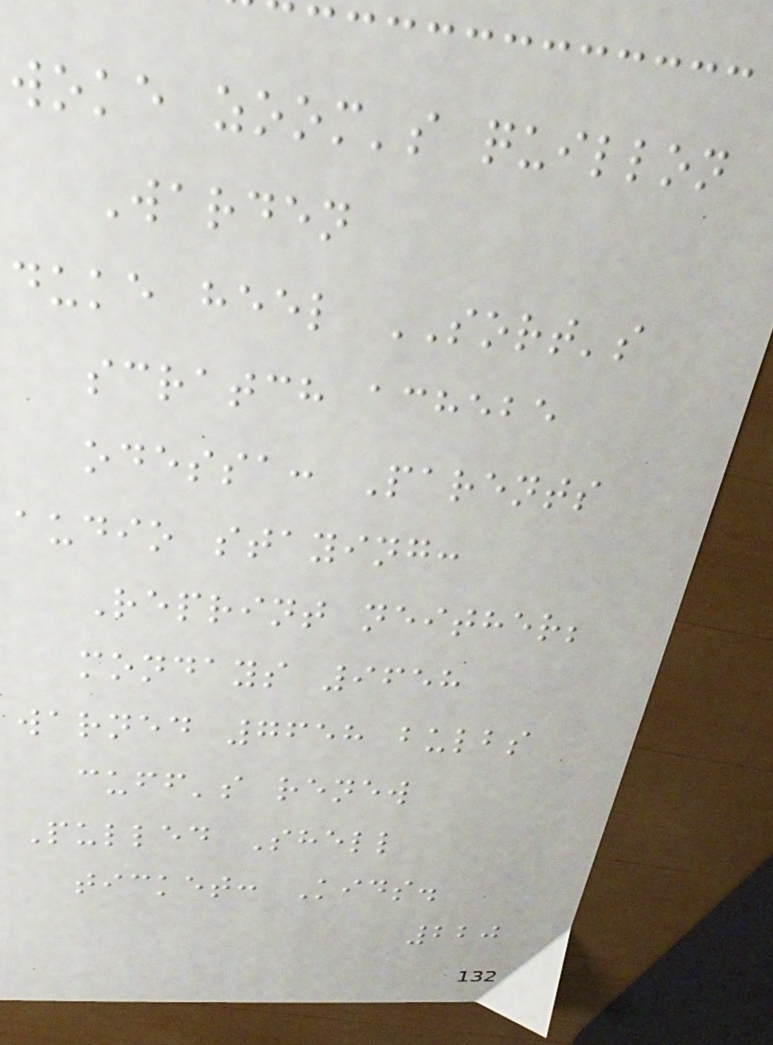woke zoom's quillon
Warden
duke heel SORT's
scratch achebe
odessa: Parents
audio staying:
Reprint neither;
mondays 9658
warned 7658 bulbs
cuff's renew
Pulled Shell
ticket: Kids.
220
